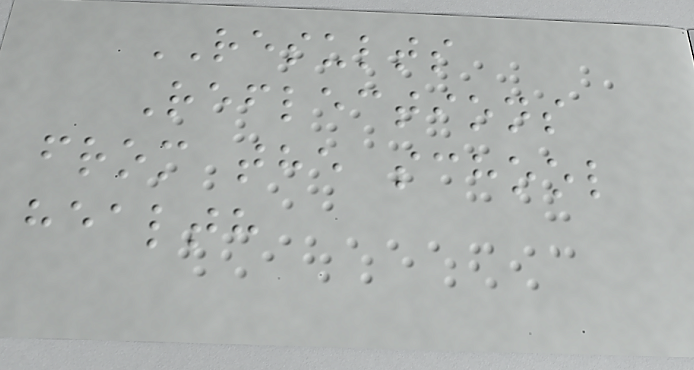RESULTS
Reflections
from the school
health
